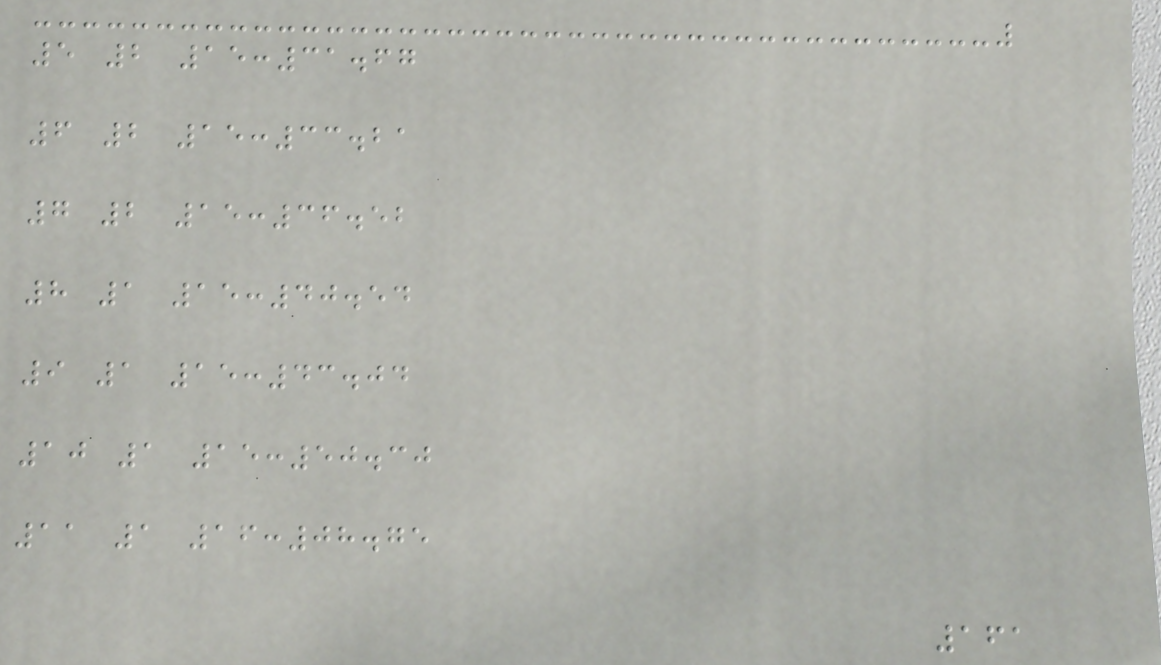5 2 15:31.67
6 2 15:33.21
7 2 15:36.52
8 1 15:40.54
9 1 15:43.04
10 1 15:50.30
11 1 16:08.75
161
